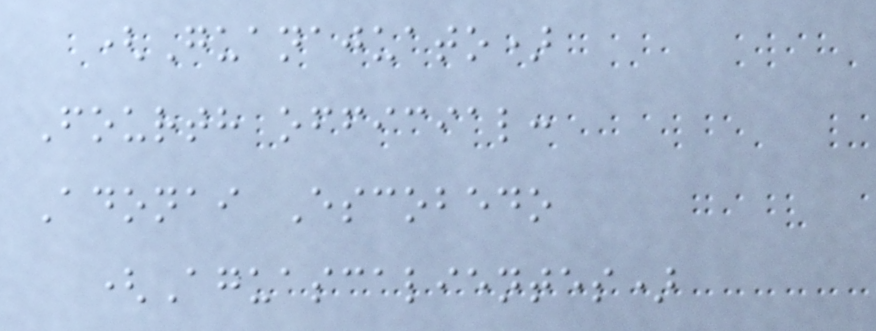(Guanajuato)
Fourth official:
Adonai Escobedo
(Aguascalientes)
